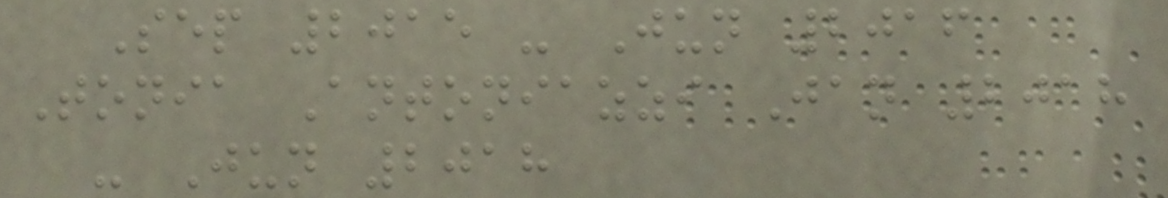Sep 2015 - Jun 2016
Tonia Antoniazzi Jan 2018
- Jun 2018
